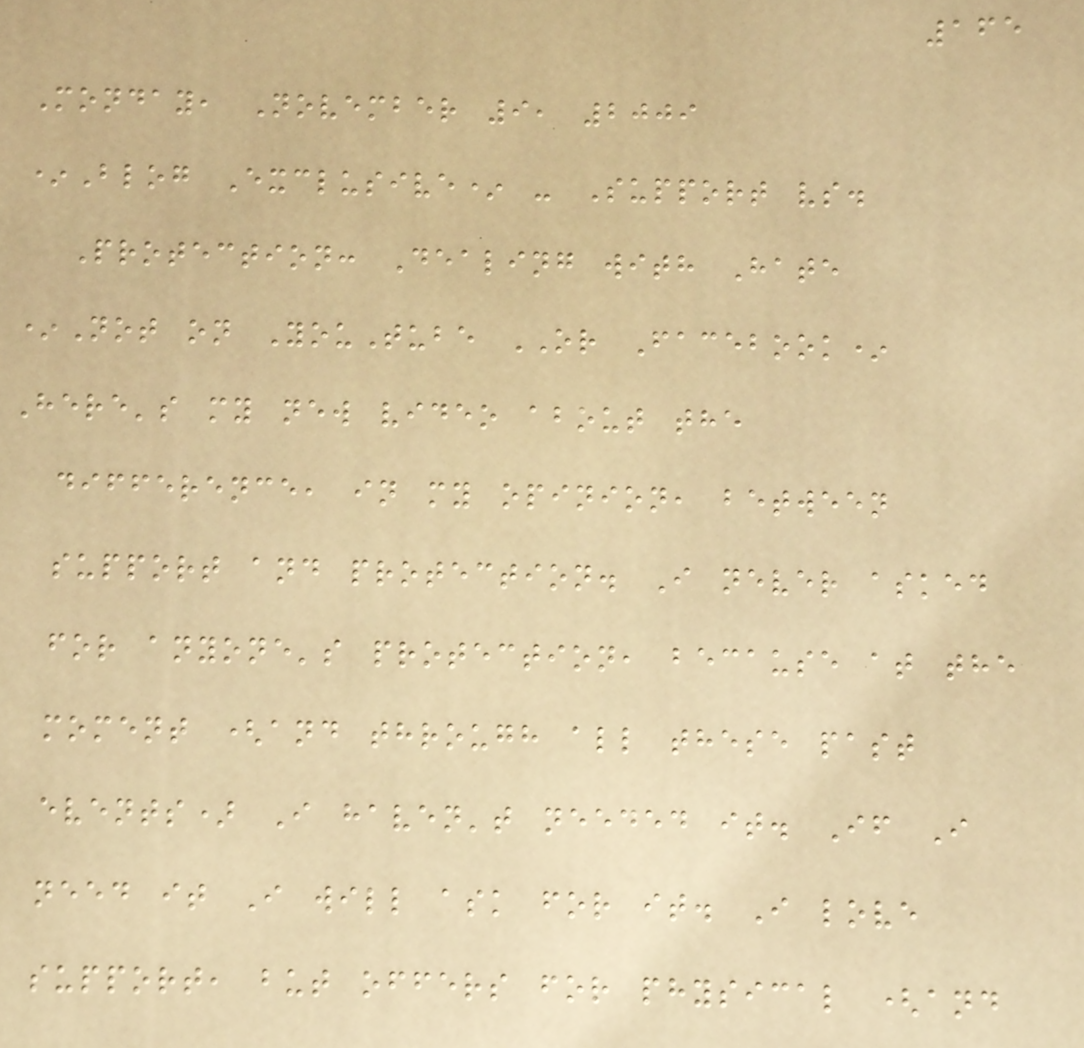165
Monday, November 9, 2009
*Blog Exclusive* - Support vs.
Protection: Dealing with Hate
*Not on YouTube OR Facebook*
Here's my new video about the
difference, in my opinion, between
support and protection. I never asked
for anyone's protection, because at the
moment (and through all these past
events) I haven't needed it. If I
need it I will ask for it. I love
support, but offers for physical (and
